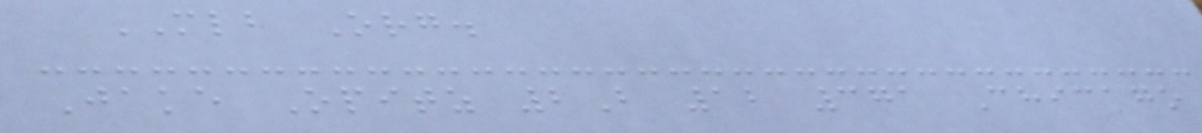MLB Org.
Jake Opitz 2B 12 371 Chicago
